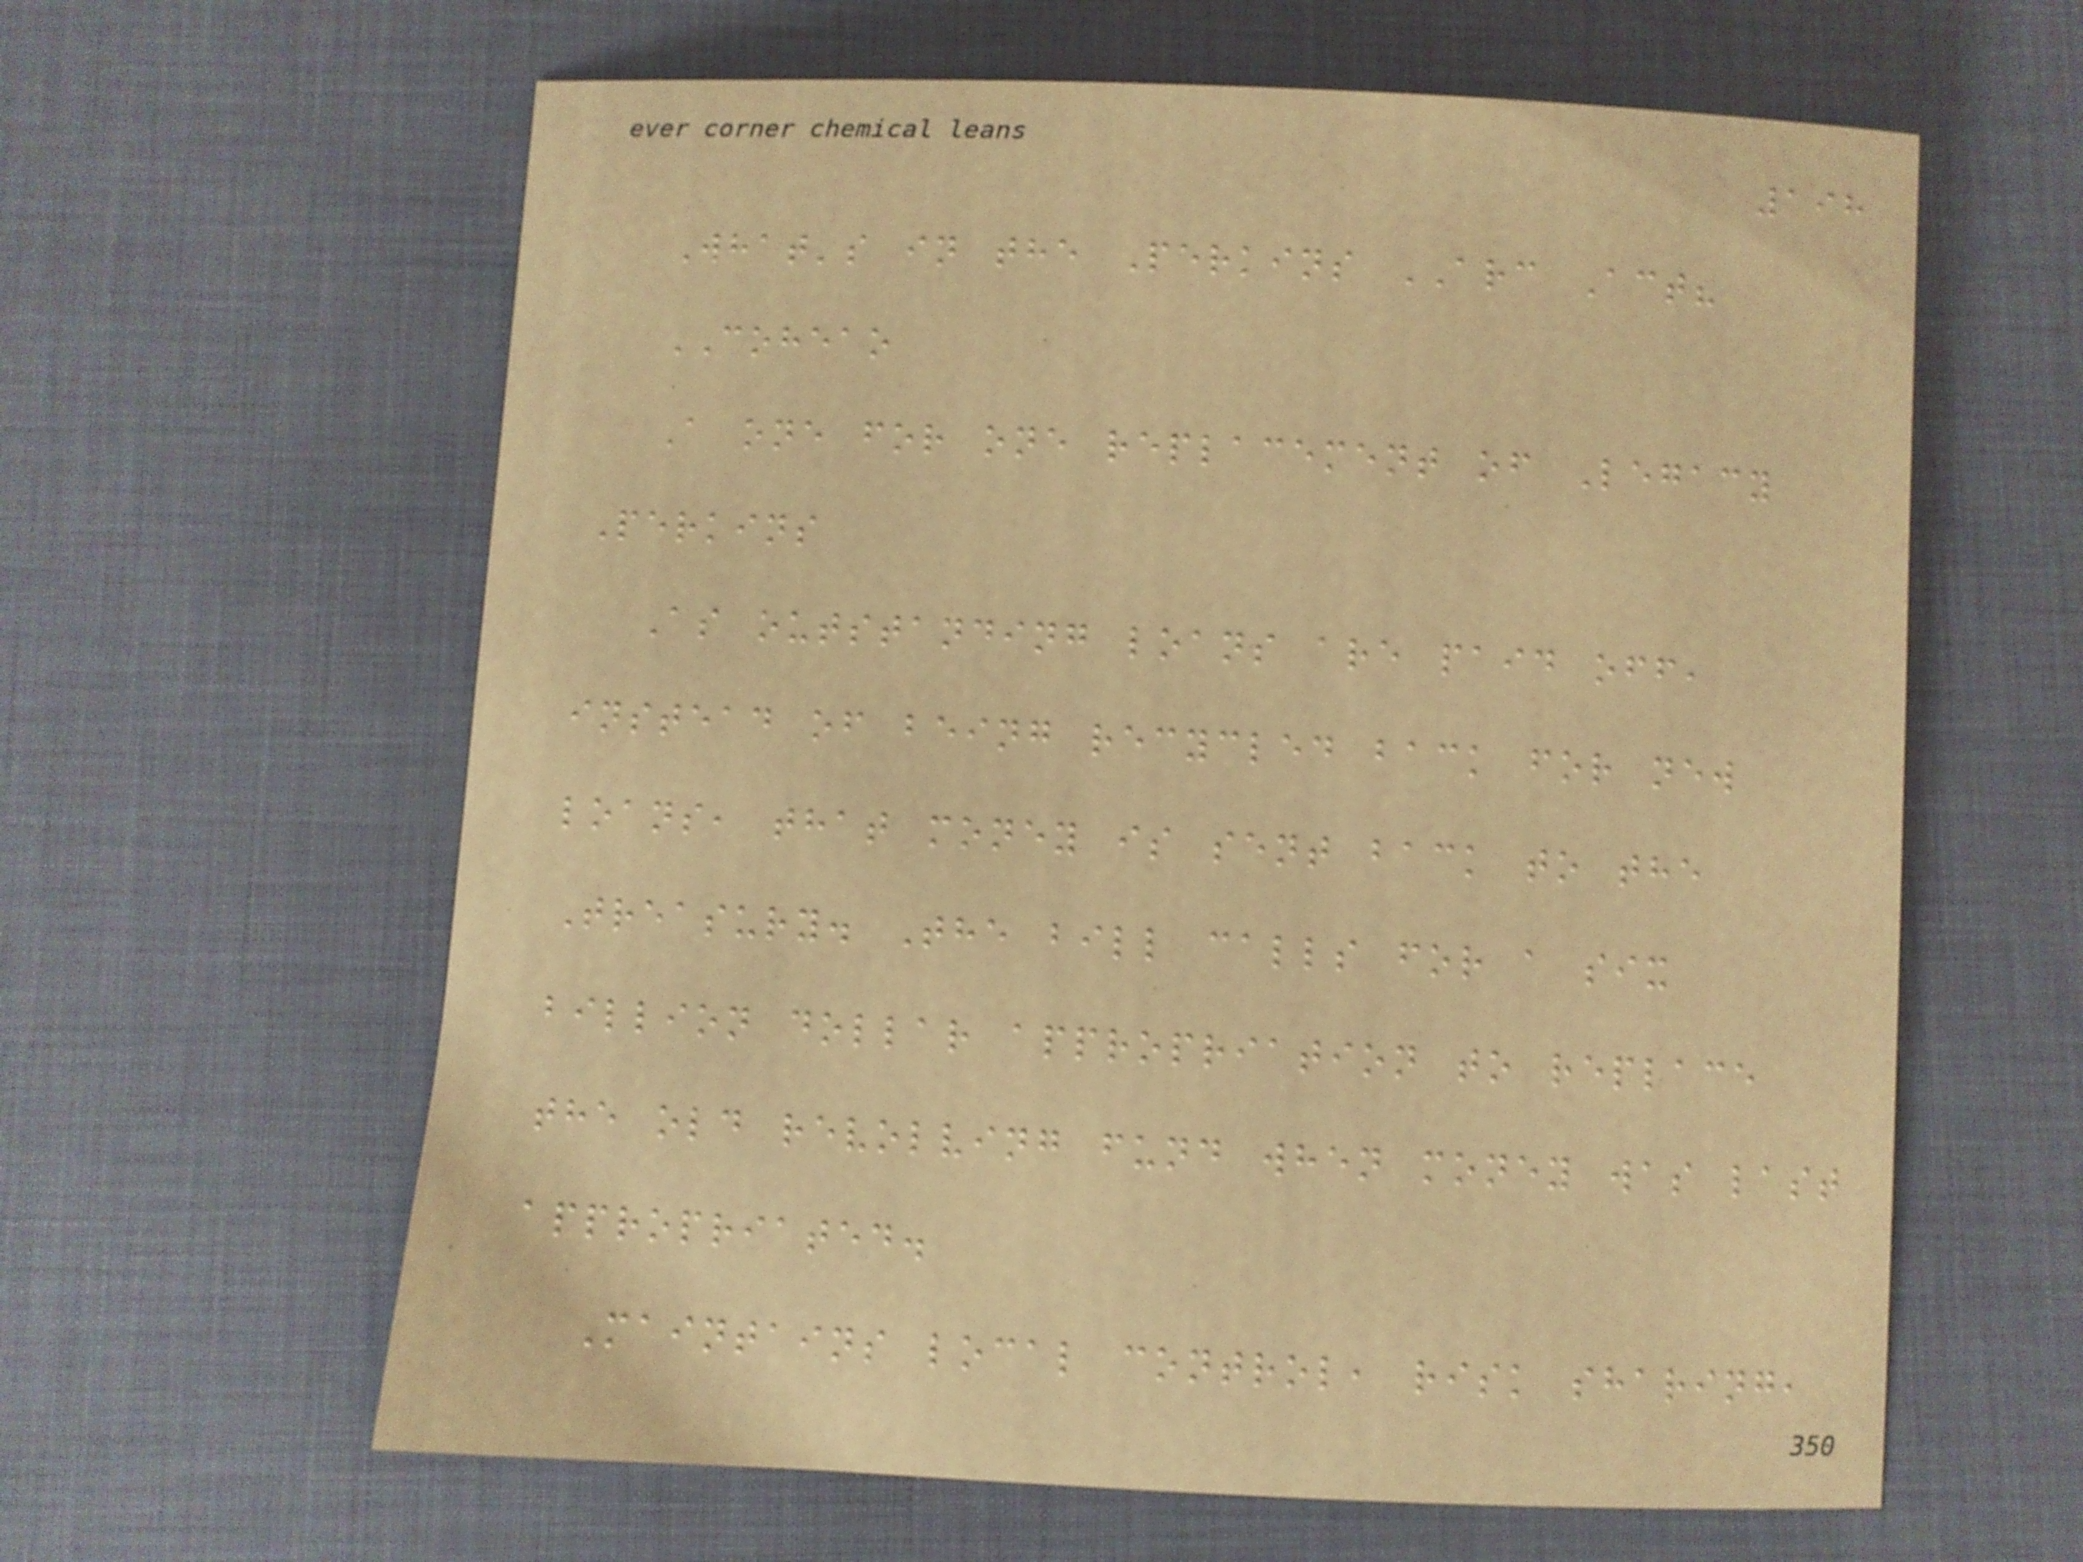198
What's in the Perkins ARC Act?
COHEAO
A one for one replacement of Legacy
Perkins
As outstanding loans are paid off,
instead of being recycled back for new
loans, that money is sent back to the
Treasury. The bill calls for a six
billion dollar appropriation to replace
the old revolving fund when money was last
appropriated.
Maintains local control, risk sharing,
